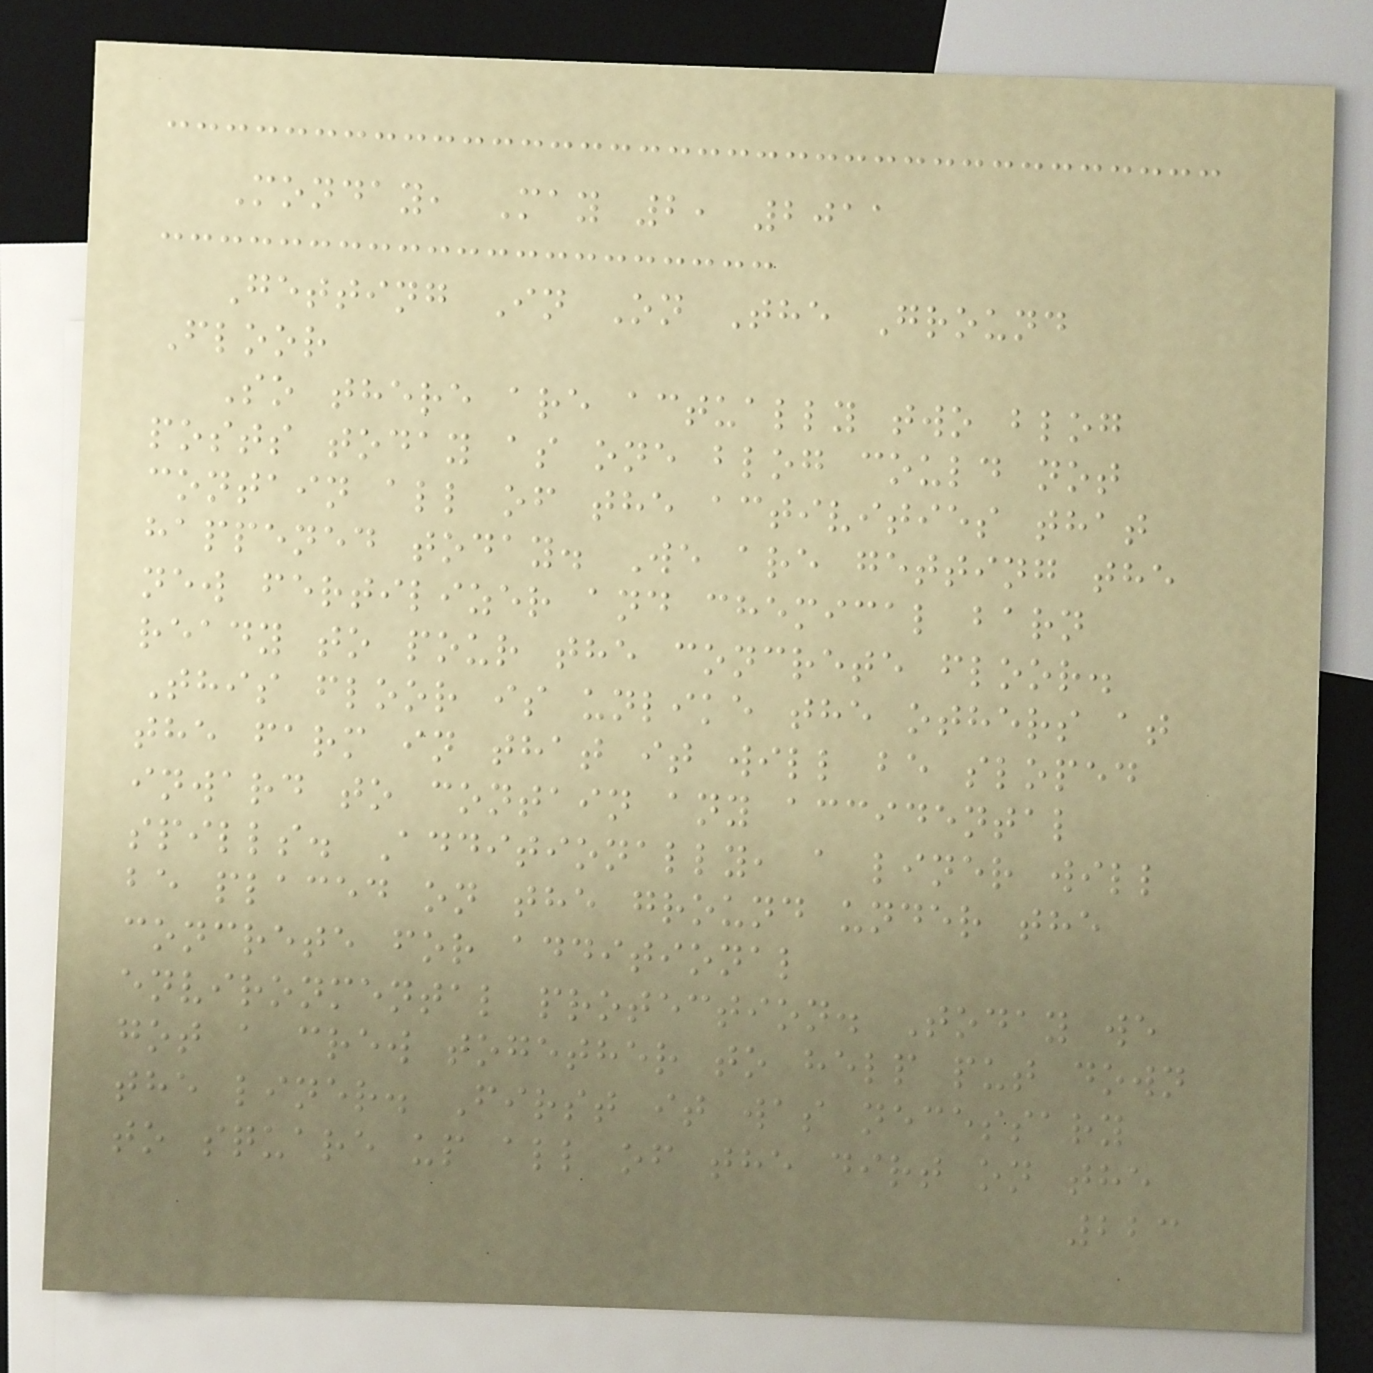Monday, May 2, 2011
Getting In On The Ground
Floor
So there are actually two blog
posts today as one blog could not
contain all of the activities that
happened today. We are getting the
new fertilizer and chemical barn
ready to pour the concrete floor.
This floor is unlike the others at
the farm in that it will be sloped
inward to contain any accidental
spills. Additionally, a liner will
be placed on the ground under the
concrete for additional
environmental protection. Today we
got a crew together to help put down
the liner. First it was necessary
to square up all of the dirt on the
223
